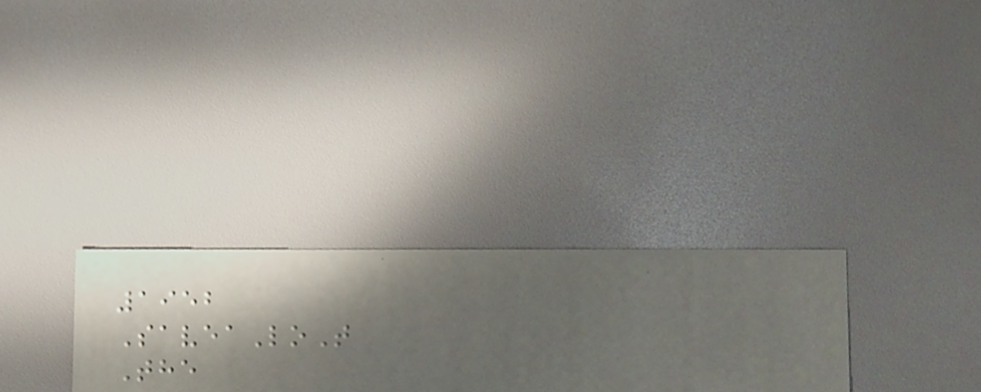1952
SaveaLoT
The
